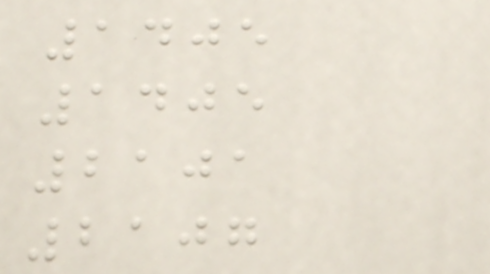1405
1405
2101
2107
